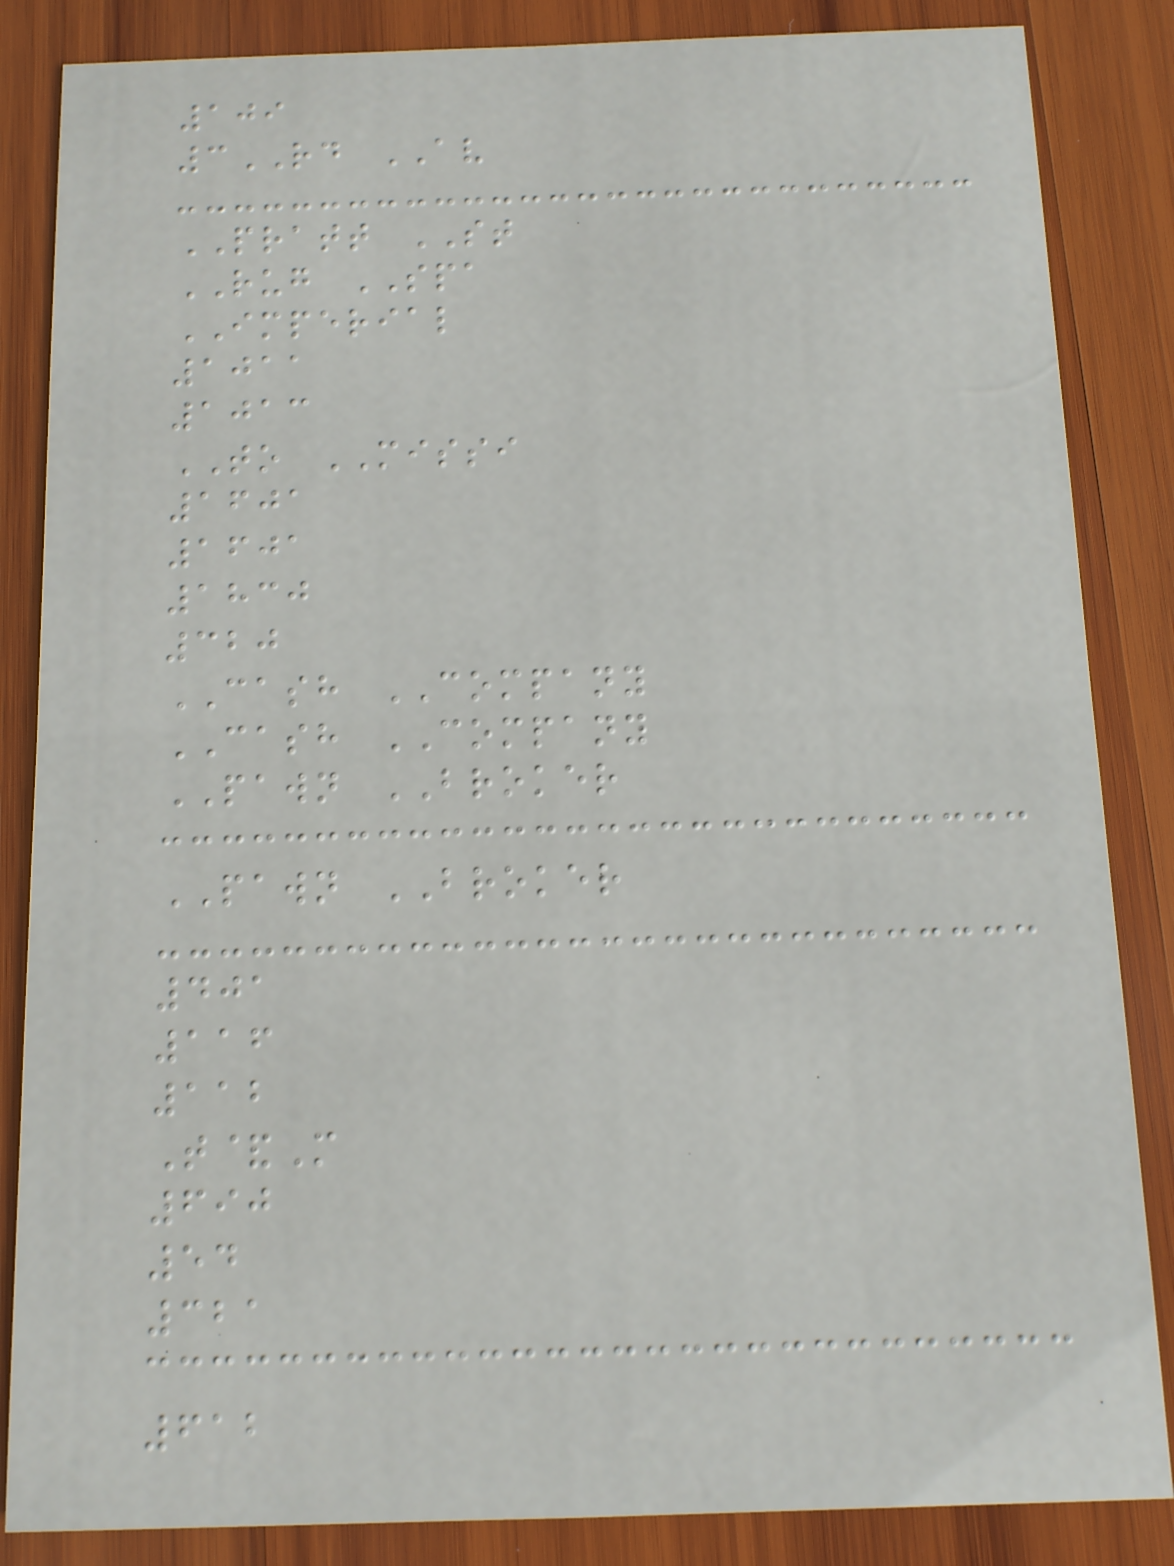109
3RD AV
PRATT ST
RUG SPA
IMPERIAL
1011
1013
TO MISSI
1601
1601
1830
320
CASH COMPANY
CASH COMPANY
PAWN BROKER
PAWN BROKER
401
116
112
T&M
690
54
321
612
